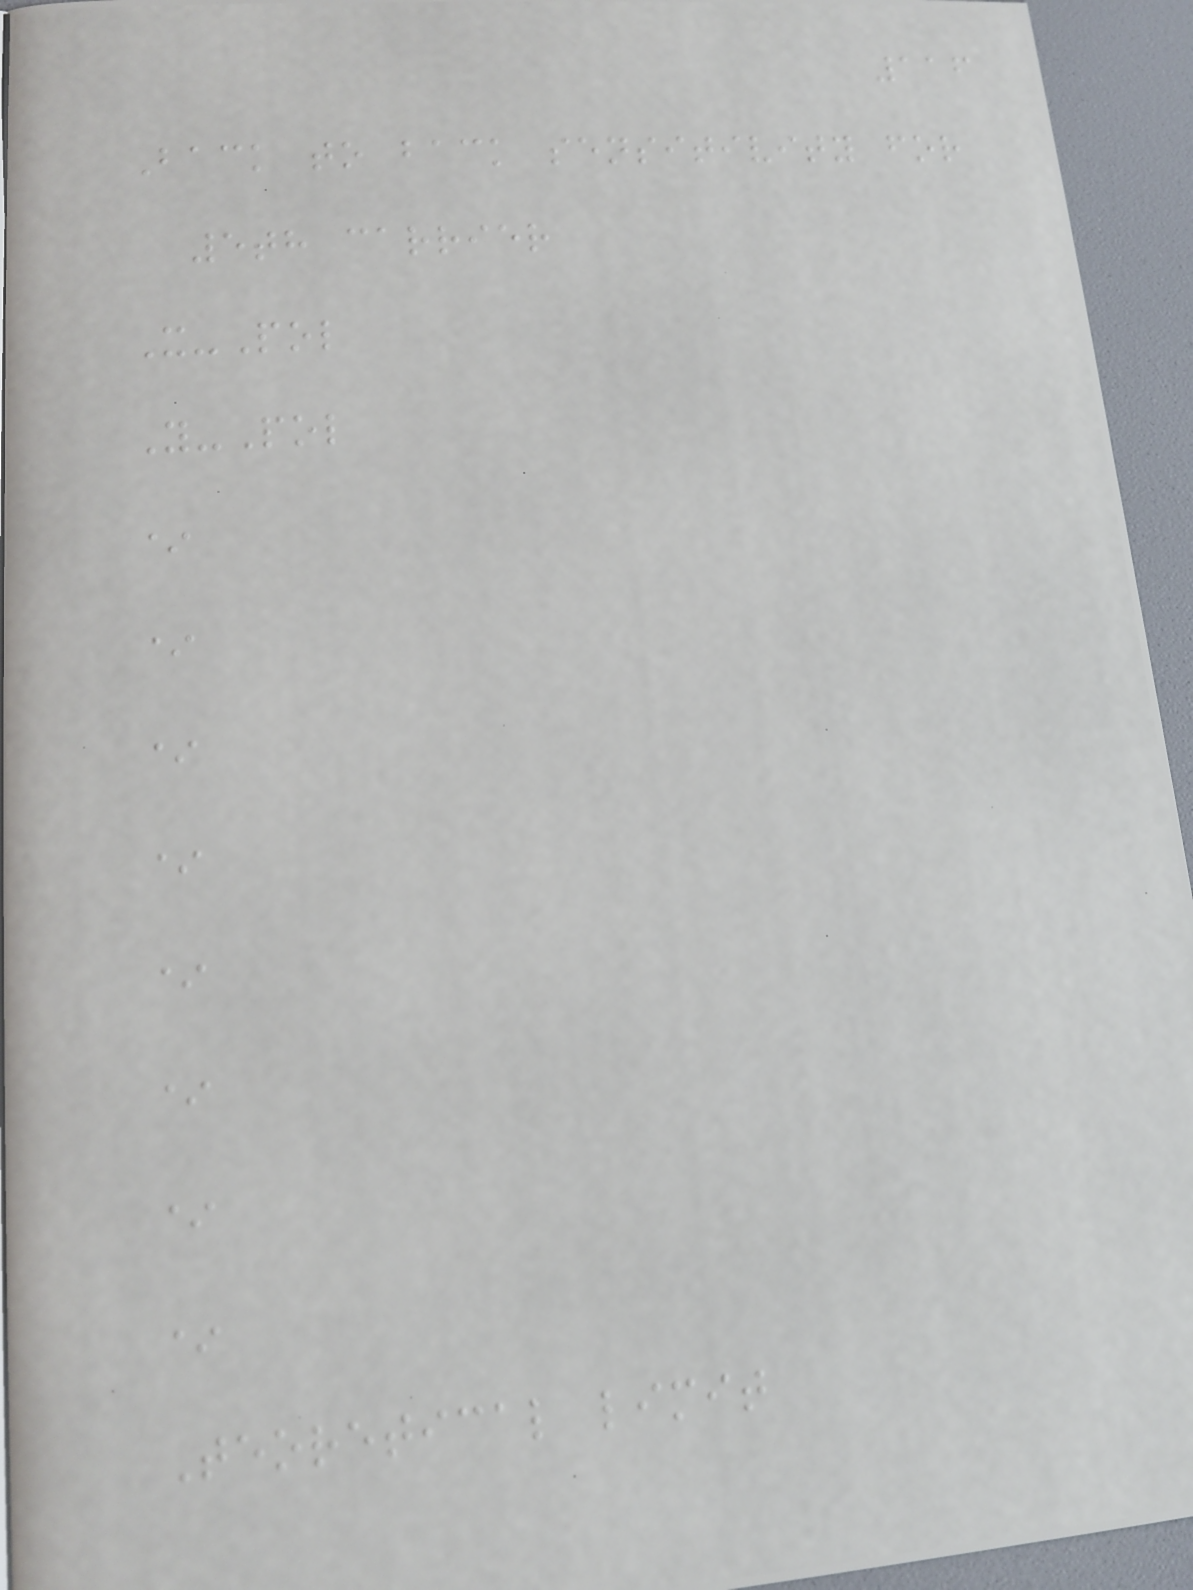116
Back to back sensitivity for
5th carrier
X-Pol
Y-Pol
*
*
*
*
*
*
*
*
Teoretical limit
